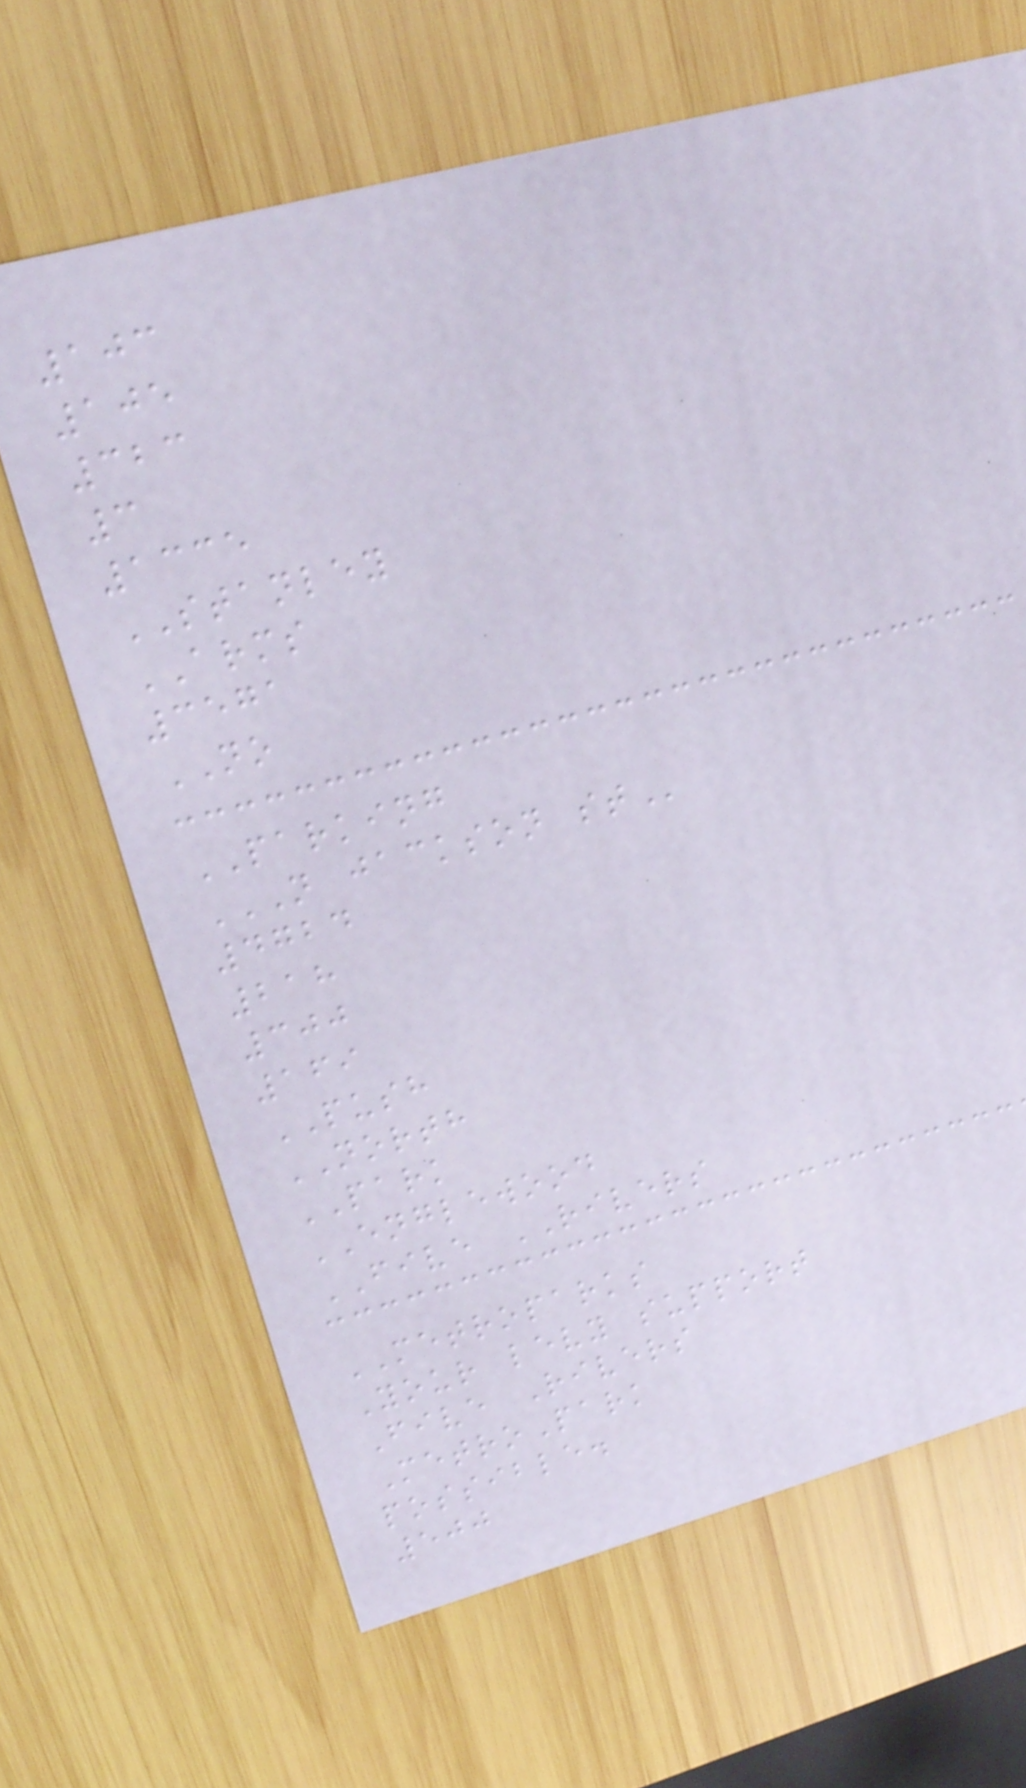103
105
323
3
1335
STANLEY
ARMS
3571
NO
PARKING
N JACKSON ST
4724
218
300
169
PUSH
NORTH
PARK
ENGLEWOOD
FIVE RIVERS
METROPARKS
Your levy support
Five Rivers
MetroPark
possible.
500
